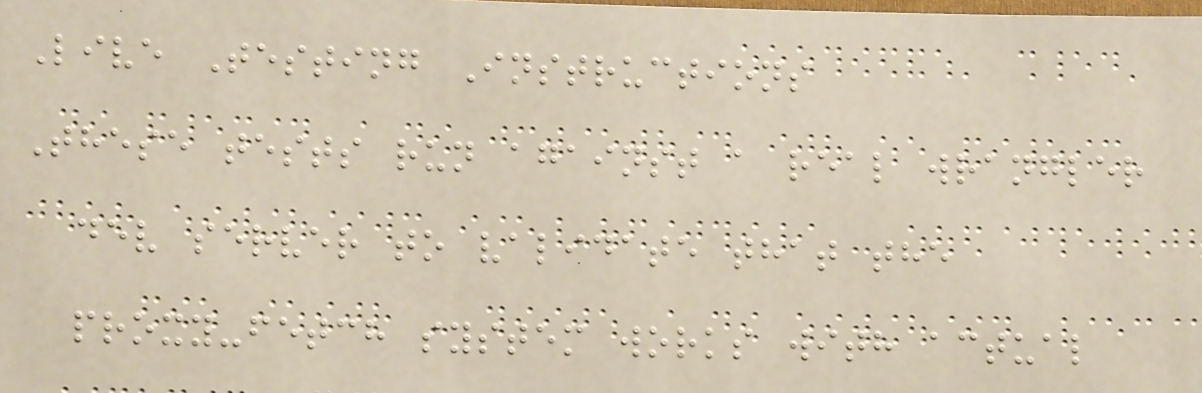Live Testing Instructions
These tests run against a real wrangler
dev server to validate that the
proxy-fetch system works with actual
